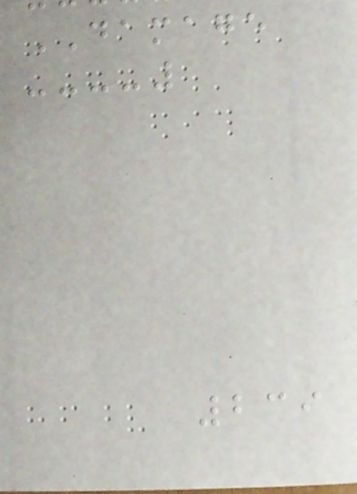DAMAGE
239
